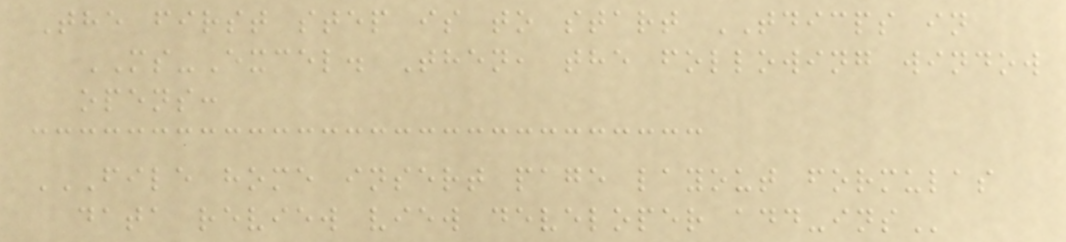The first step is to start TDICPS in
MS-Excel. Then, the following window
opens:
FILE HOME INSERT PAGE LAYOUT FORMULAS
DATA REVIEW VIEW DEVELOPER ADD-INS
